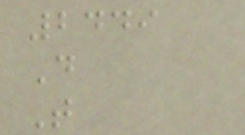2449
D
T
